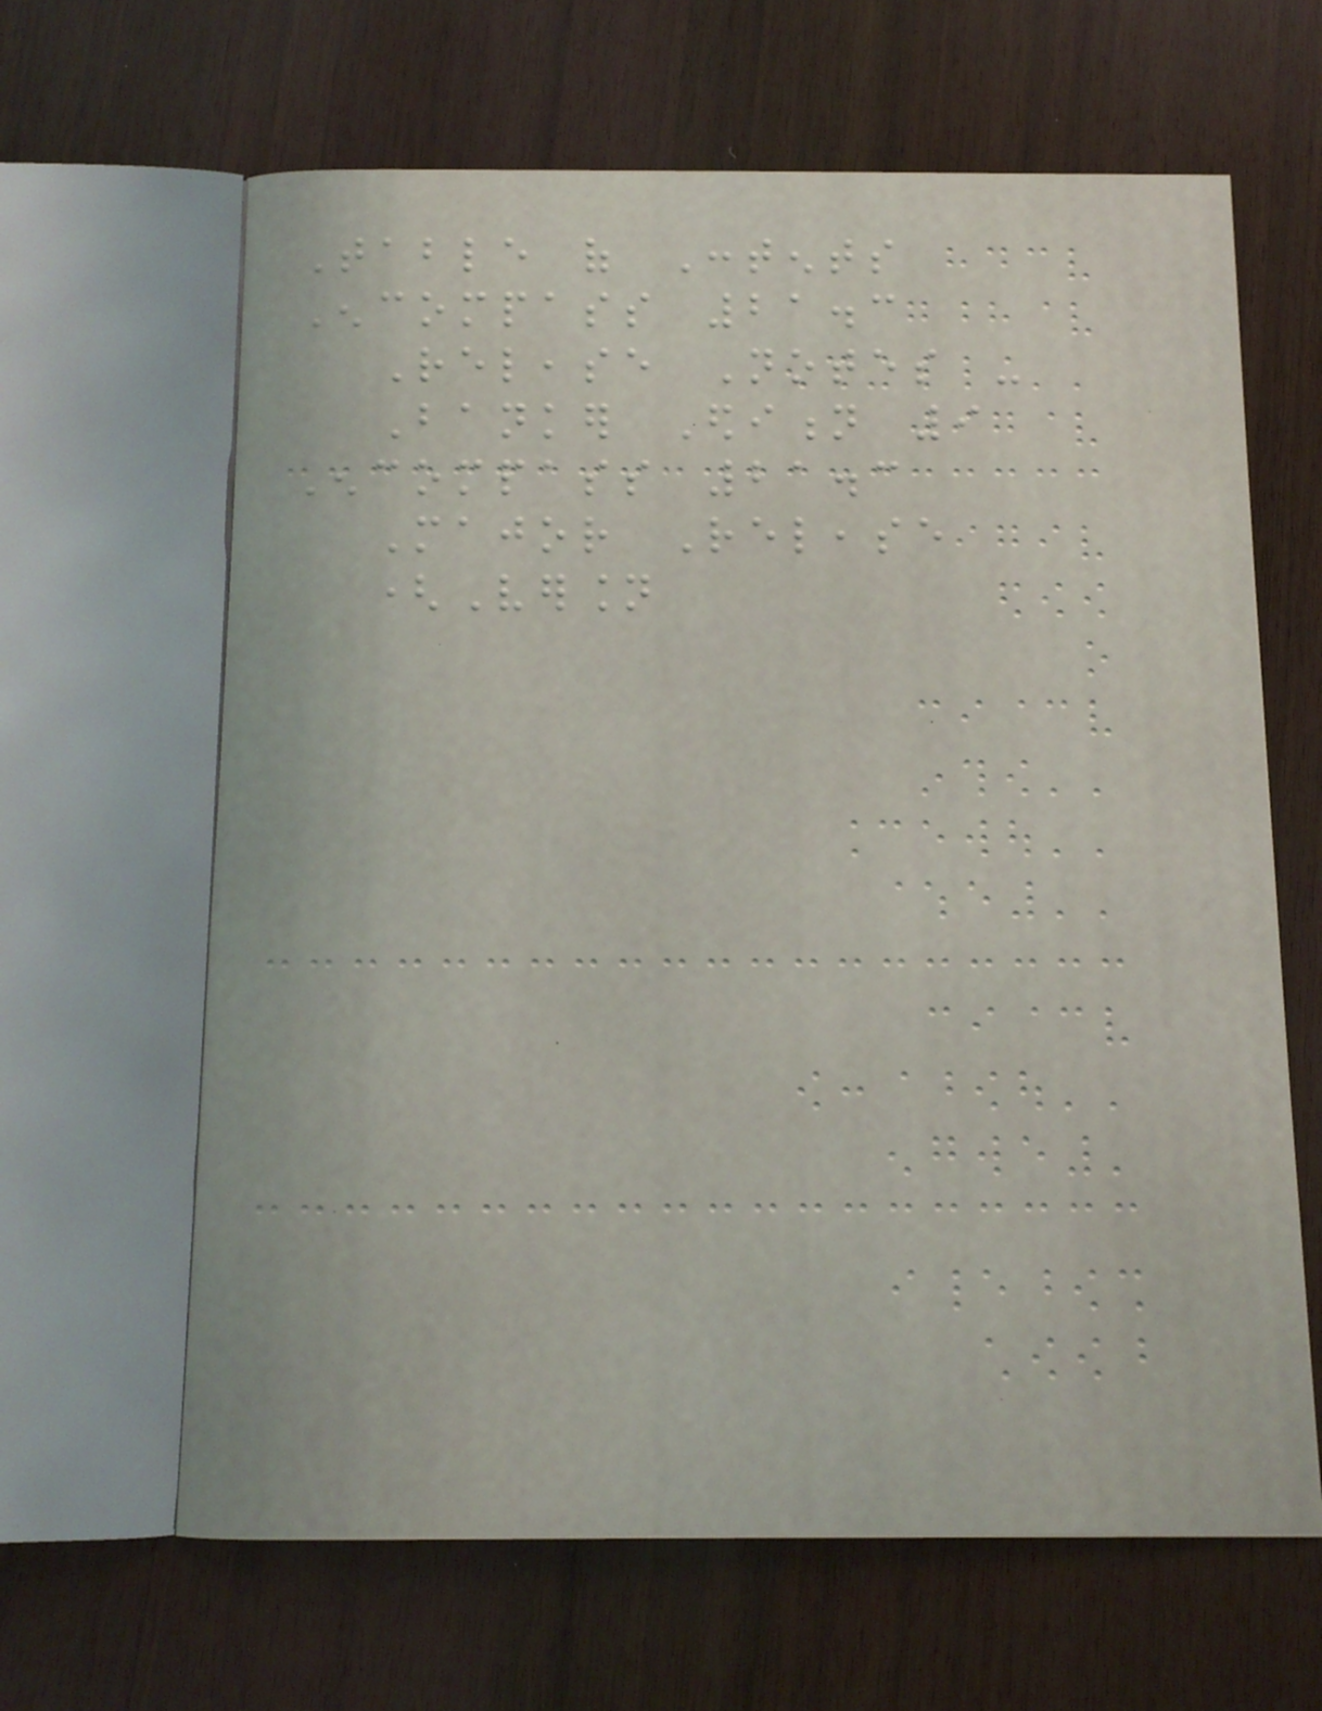Table of Contents
Encompass 21.3
Release Notes -
Banker Edition 9
Encompass 21.3
Major Release
(Version
